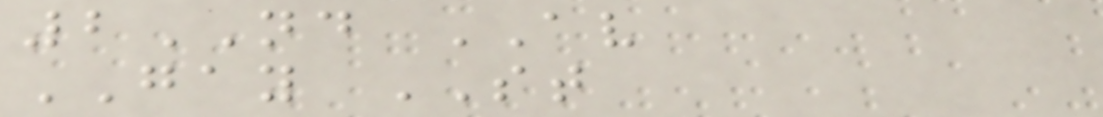2ND AV
GAY ST
